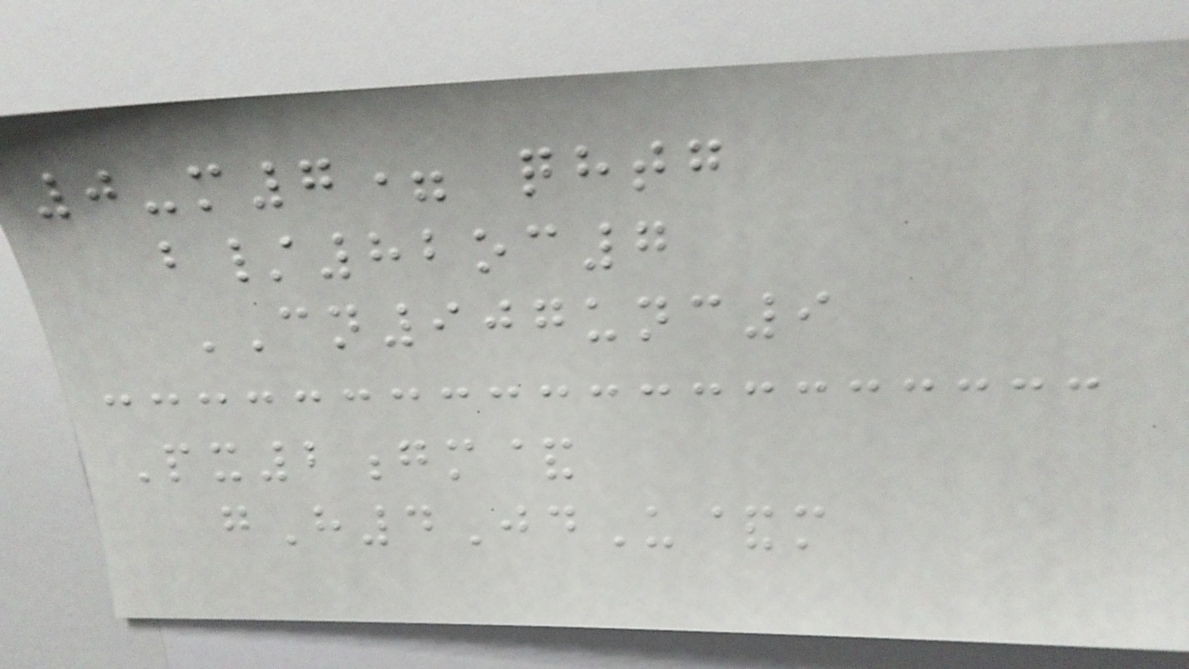0-m7= qhtg
b/82oc7
CN907unc9
Px2gm&
gH4JdU&m
